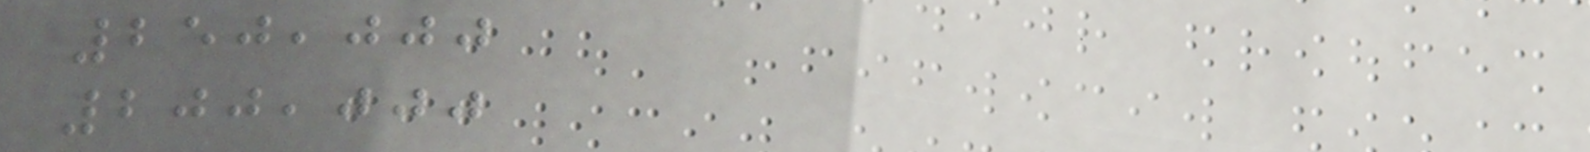250,000
200,000
